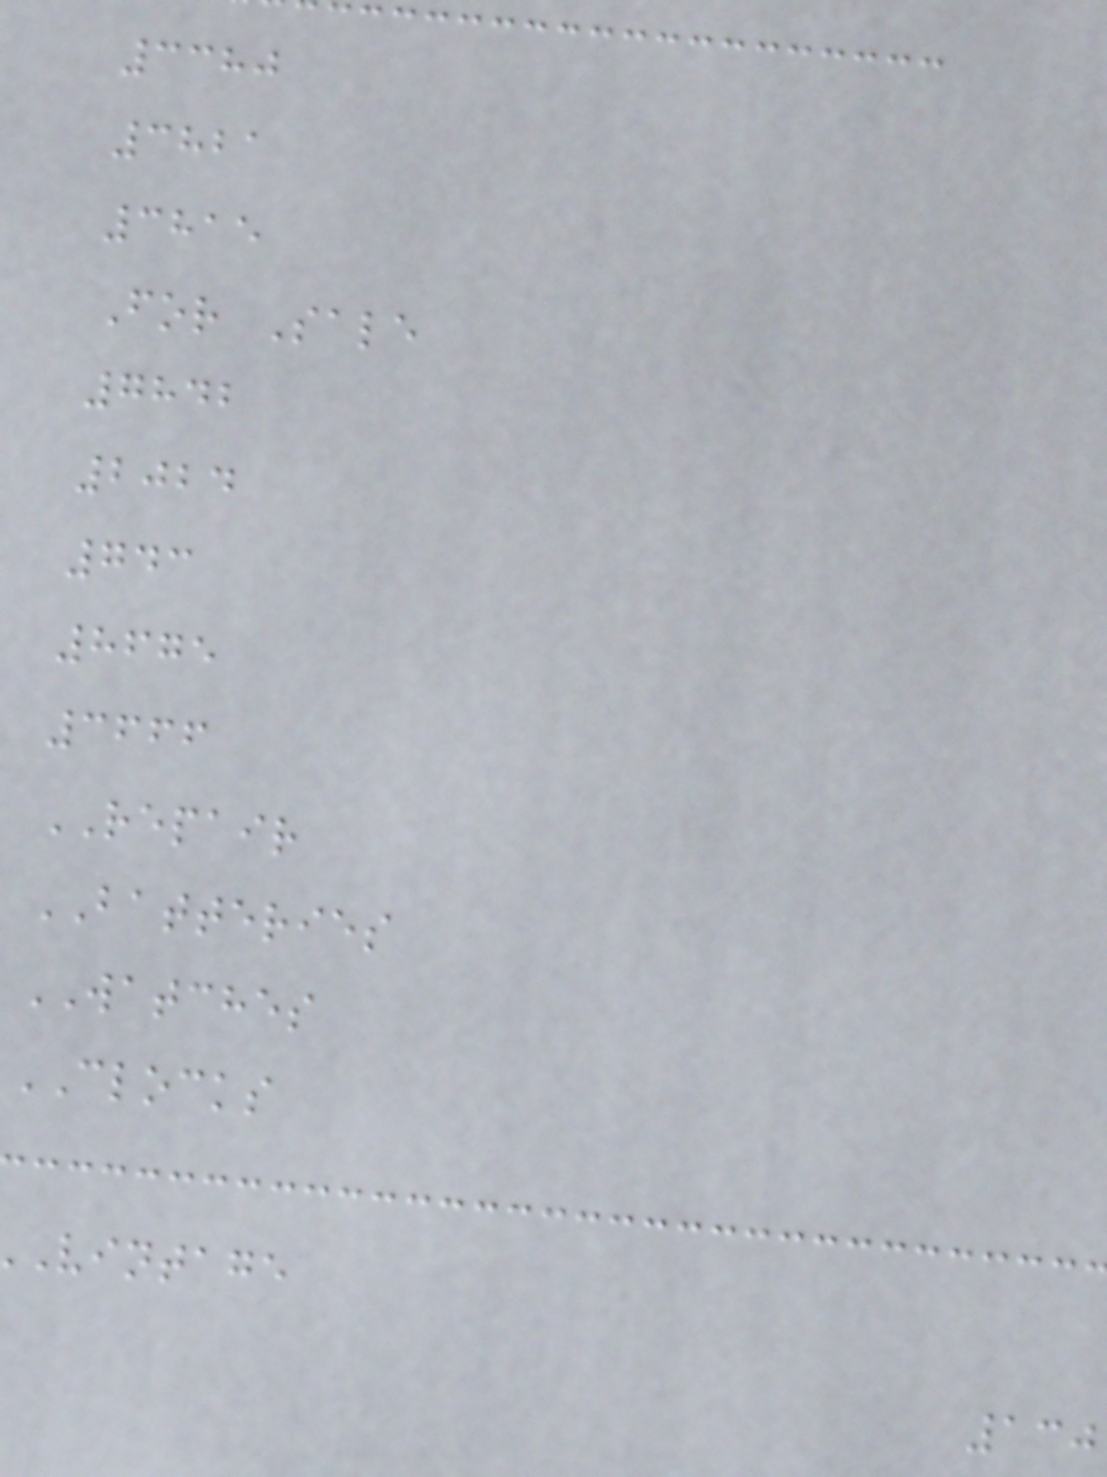3380
3821
3815
For Sale
7842
2024
743
8675
3666
REPAIR
BATTERIES
WATCHES
CLOCKS
vintage
130
